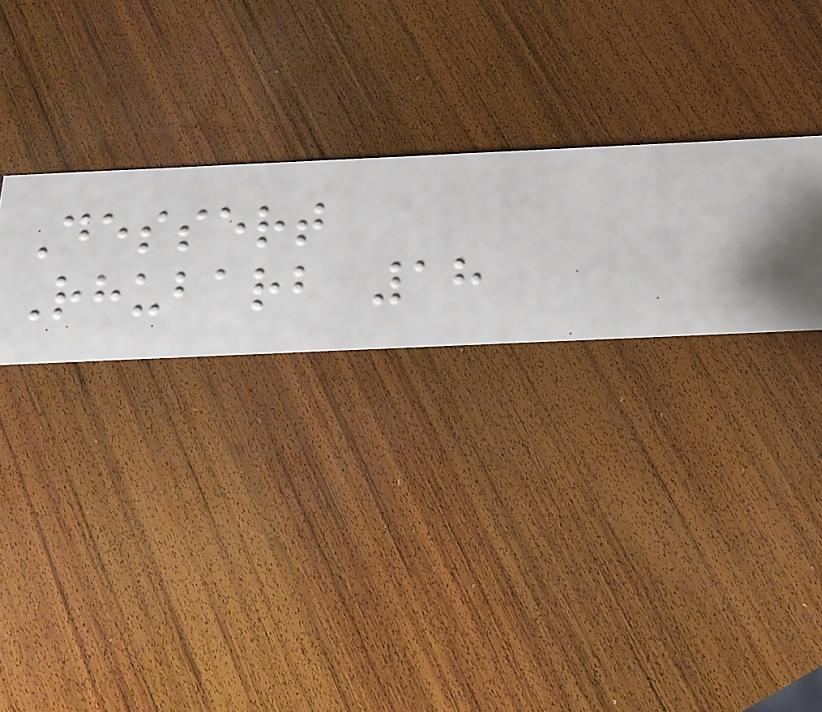Dessert
Rhubarb 18
